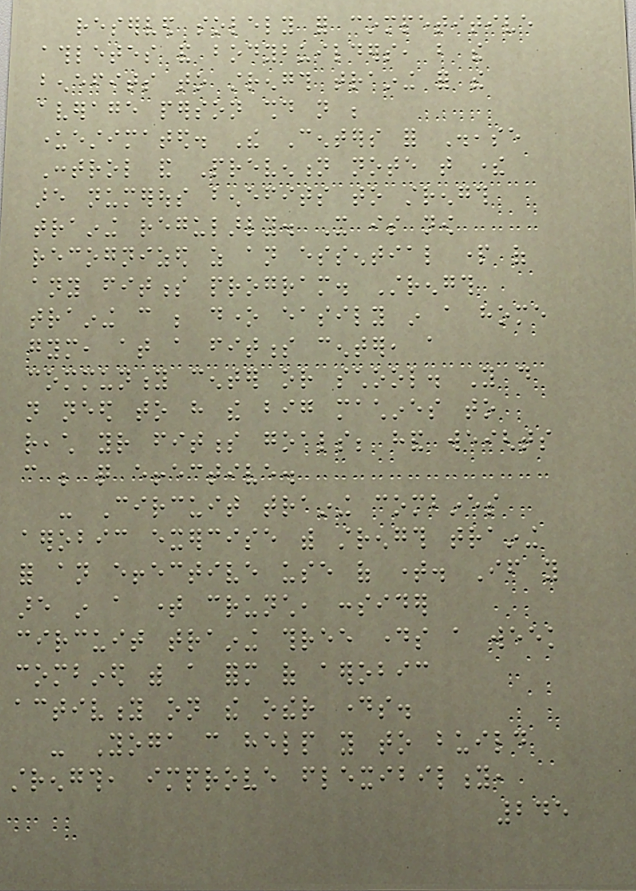reserved solely for competitive
athletes and bodybuilders, but the
benefits to strength training for the
average person should not be
underestimated. The Centers for Disease
Control and Prevention note that there
are numerous benefits to strength
training regularly. It is now
recognized as an essential part of
any fitness program. Strength
training can be done easily in a home
gym, at a fitness center, a
community center or school. You do
not need to have the big machines to
reach your fitness goals; hand weights
can be quite effective.
- Circuit training combines
aerobic exercise with strength training
for an effective use of time. If you
are in a time crunch, consider
circuit training three days a week
combined with a form of aerobic
activity on the other days.
- Yoga can help you to build
strength, improve flexibility,
245
